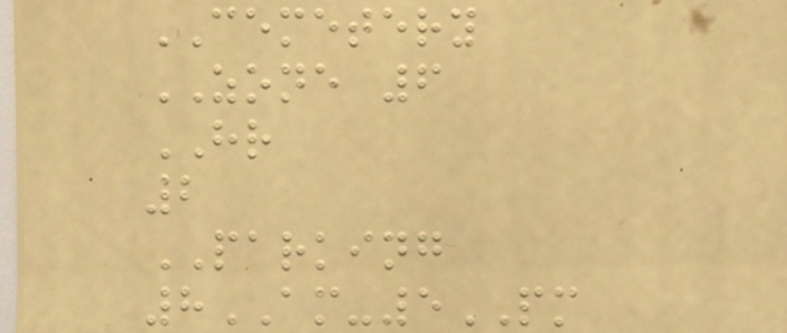CEMETERY
ZONE 6
HR
2
PARKING
8AM-5PM
